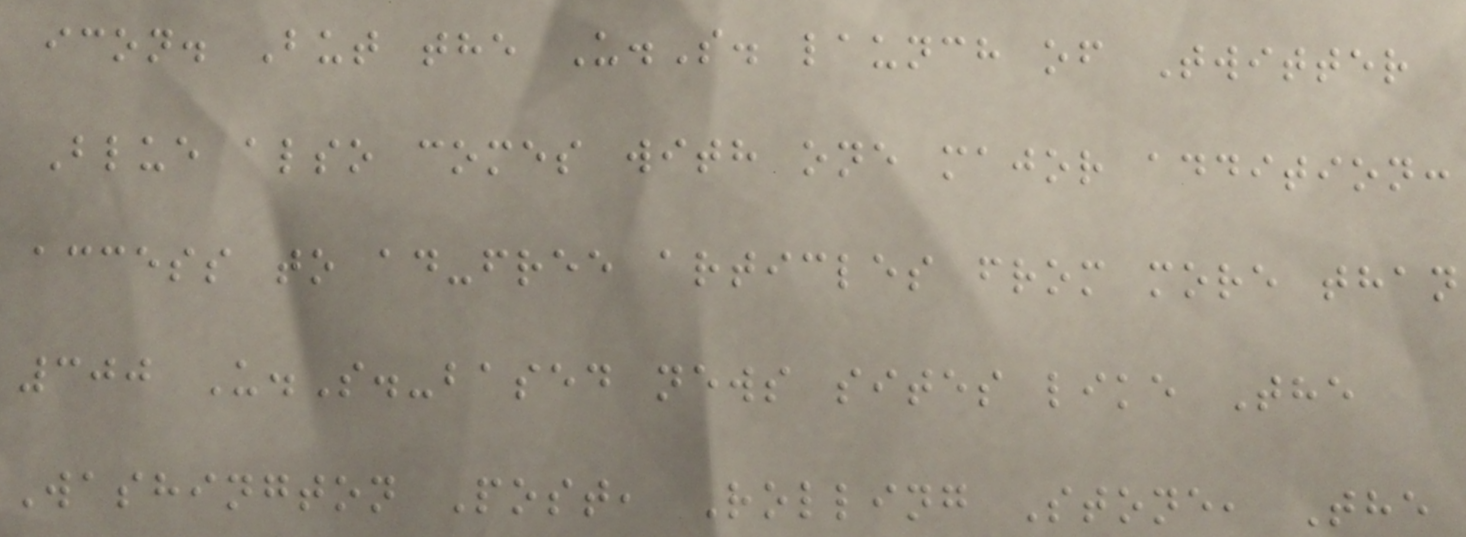icon. But the U.S. launch of Twitter
Blue also comes with one major addition:
access to ad-free articles from more than
300 U.S.-based news sites like The
Washington Post, Rolling Stone, The
